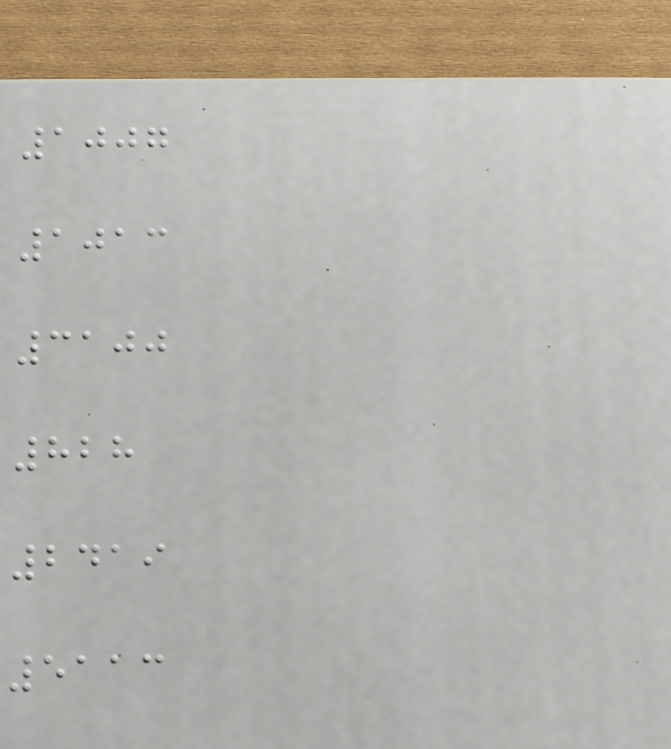1007
1013
3100
828
2419
5113
